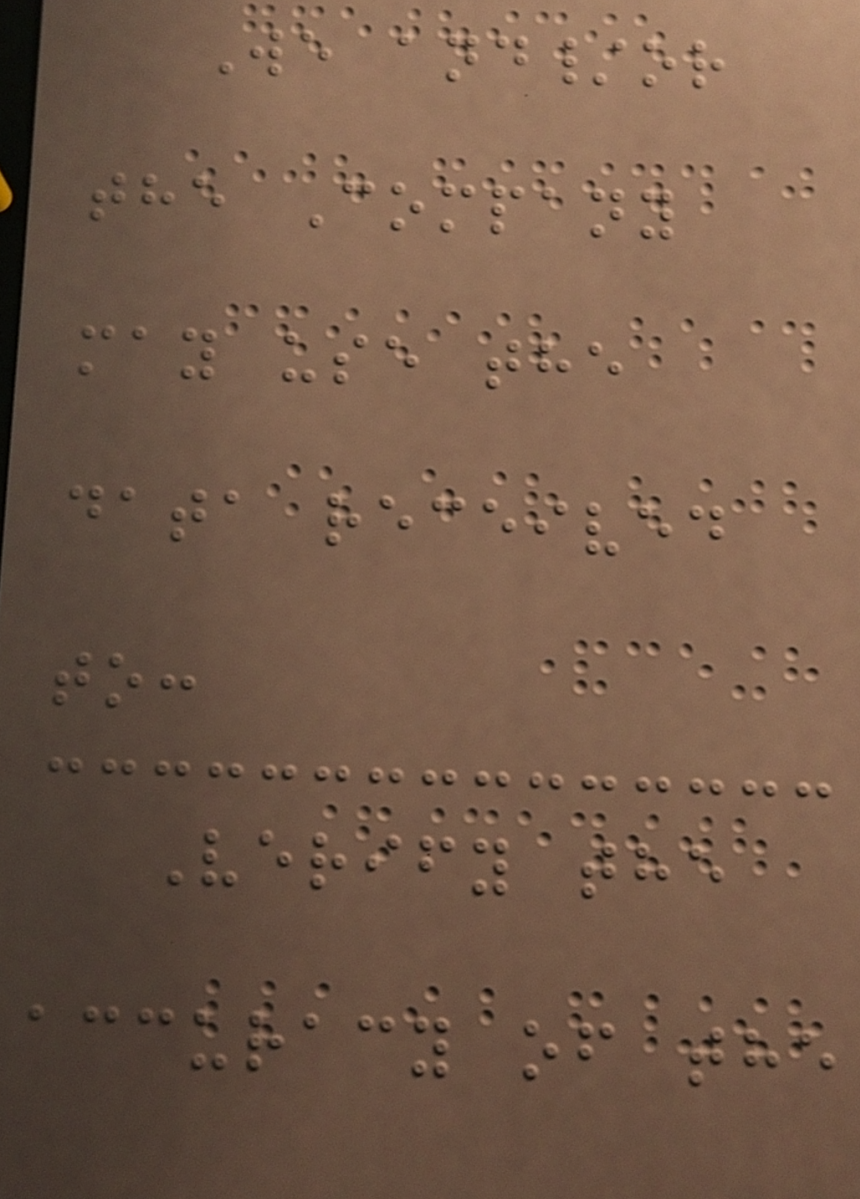We and/or
the Company
may use the
data received
to:
Verify the
accuracy of the
